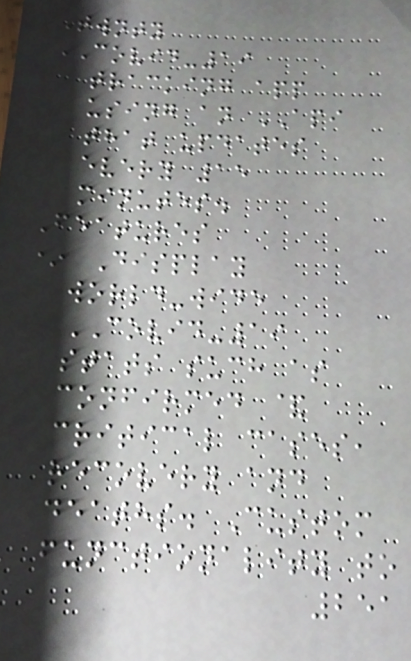Twnty
COVID-19
tracking app
using an API
that updates
every 15
minutes.
Features
* Display
world-wide
COVID-19
stats such as
confirmed &
critical cases,
recovery and
deaths. Custom
functionality to
251
